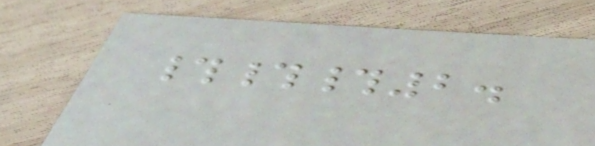###2.
